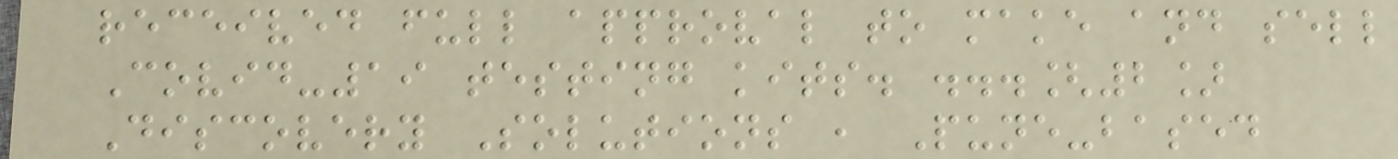received full approval to make and sell
Covid-19 testing kits. ...[2]
Discovery Solutions , Pune-based
